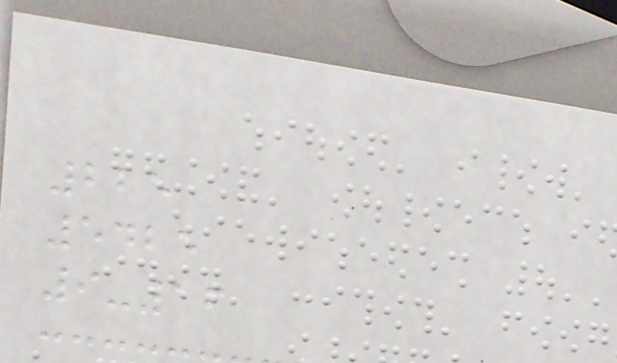225
5425
9-16
